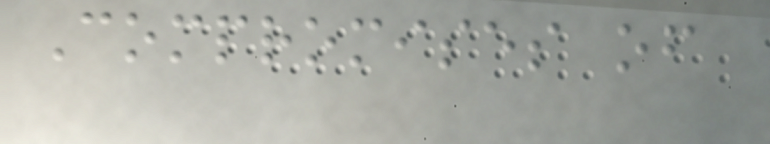Compromises of
